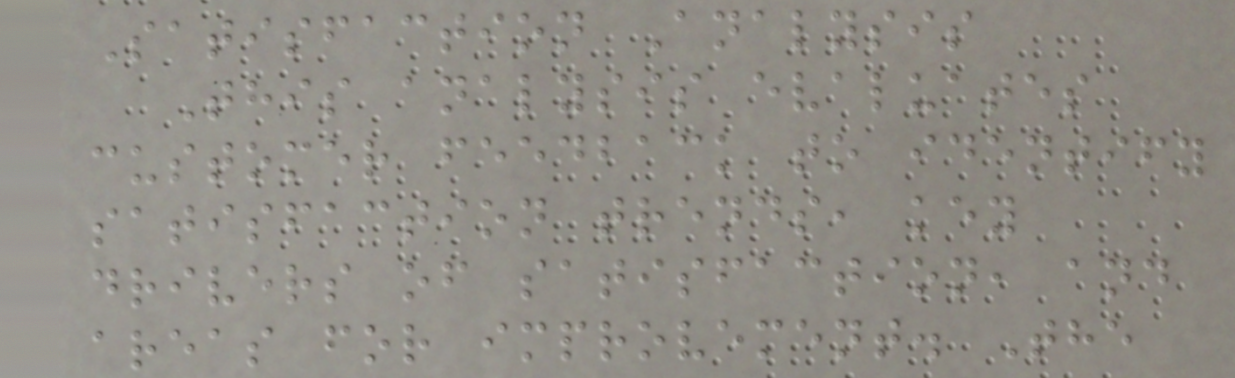Satisfaction Analysis
This analysis evaluates
customer feedback to identify
satisfaction trends, key
drivers of satisfaction, and
areas for improvement. The
